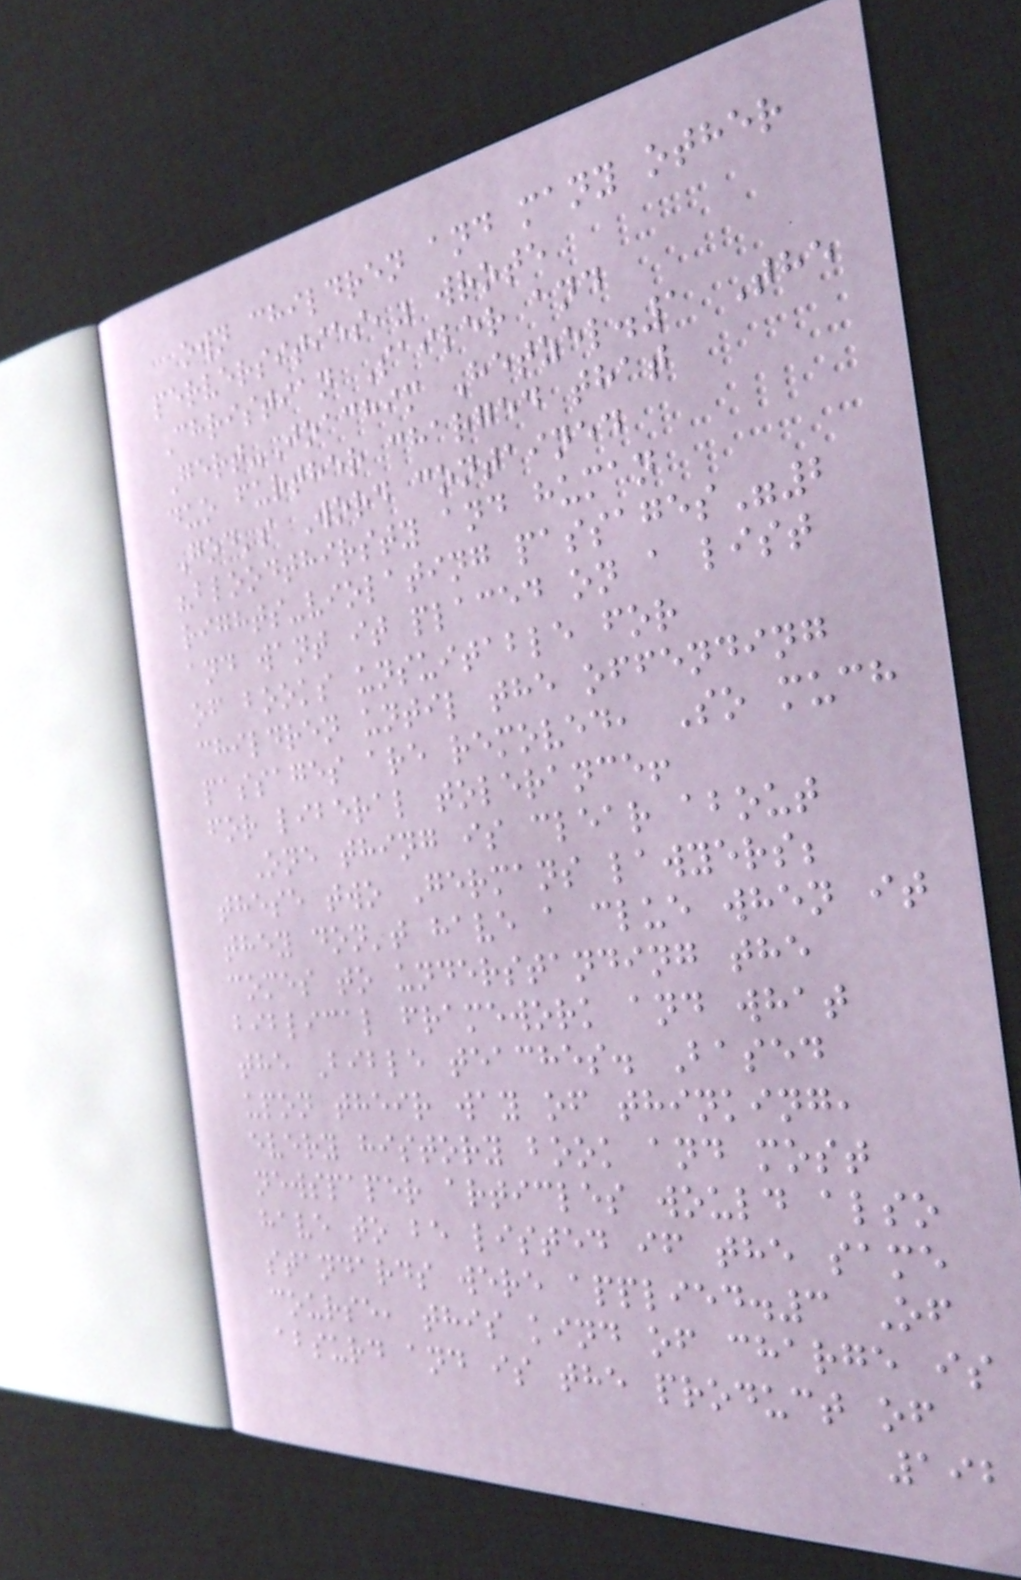own children and many other
perversities," wrote
Christian Sailer and
Gert-Joachim Hetzel.1 The
duo further charged that
God's Word contained
"bloodthirsty and human
rights-violating passages"2
and want it placed on a list
of books unsuitable for
children until the offending
passages are removed, So much
for liberal tolerance!
One thing is clear about
these two Germans lawyers;
they don't have a clue when it
comes to understanding the
biblical framework and what
the Bible teaches. Based
upon their way of thinking,
every history book and most
newspaper articles would also
have to be listed if the same
standards were applied.3 Of
course, this kind of charge is
absurd and is the product of
192
